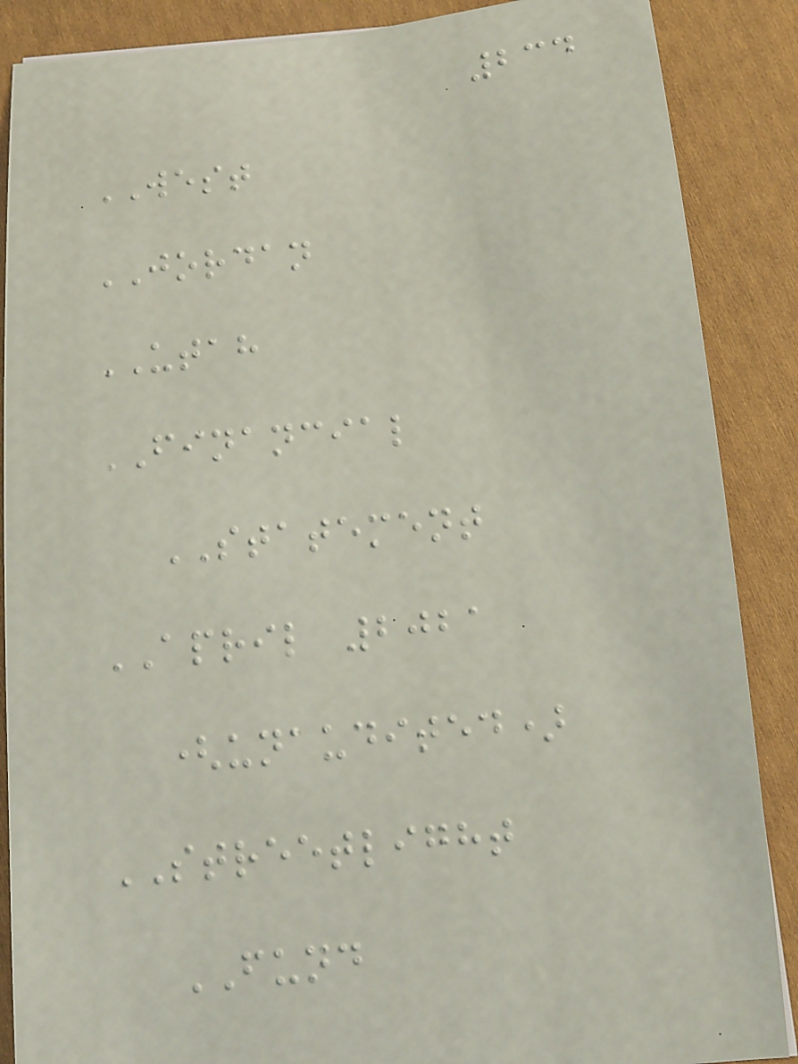234
WEST
JORDAN
UTAH
FINANCIAL
STATEMENT
APRIL 2021
(unaudited)
STREETLIGHT
FUND
